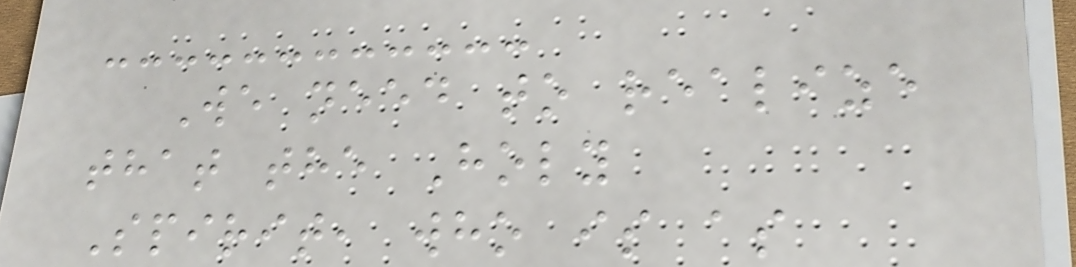We need to realize
that the Holy
Spirit, who is as
